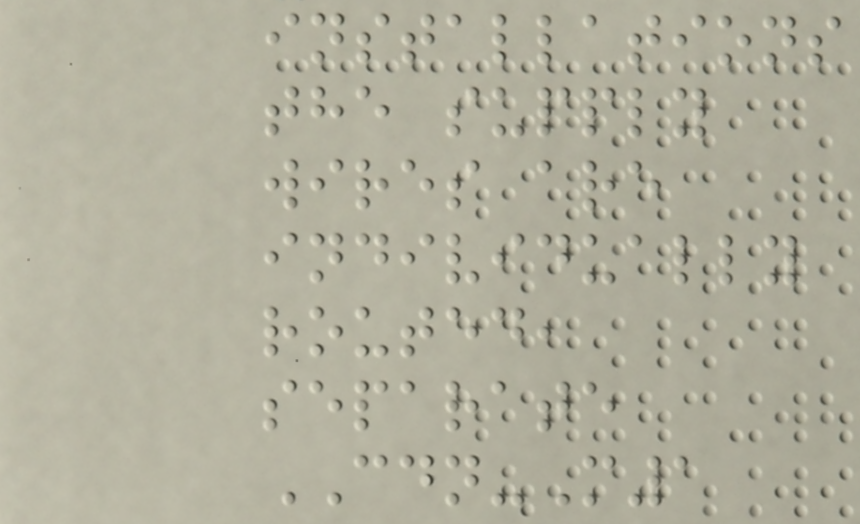installations
the supply
wires are
individually
routed,
separate
CDN-M1
